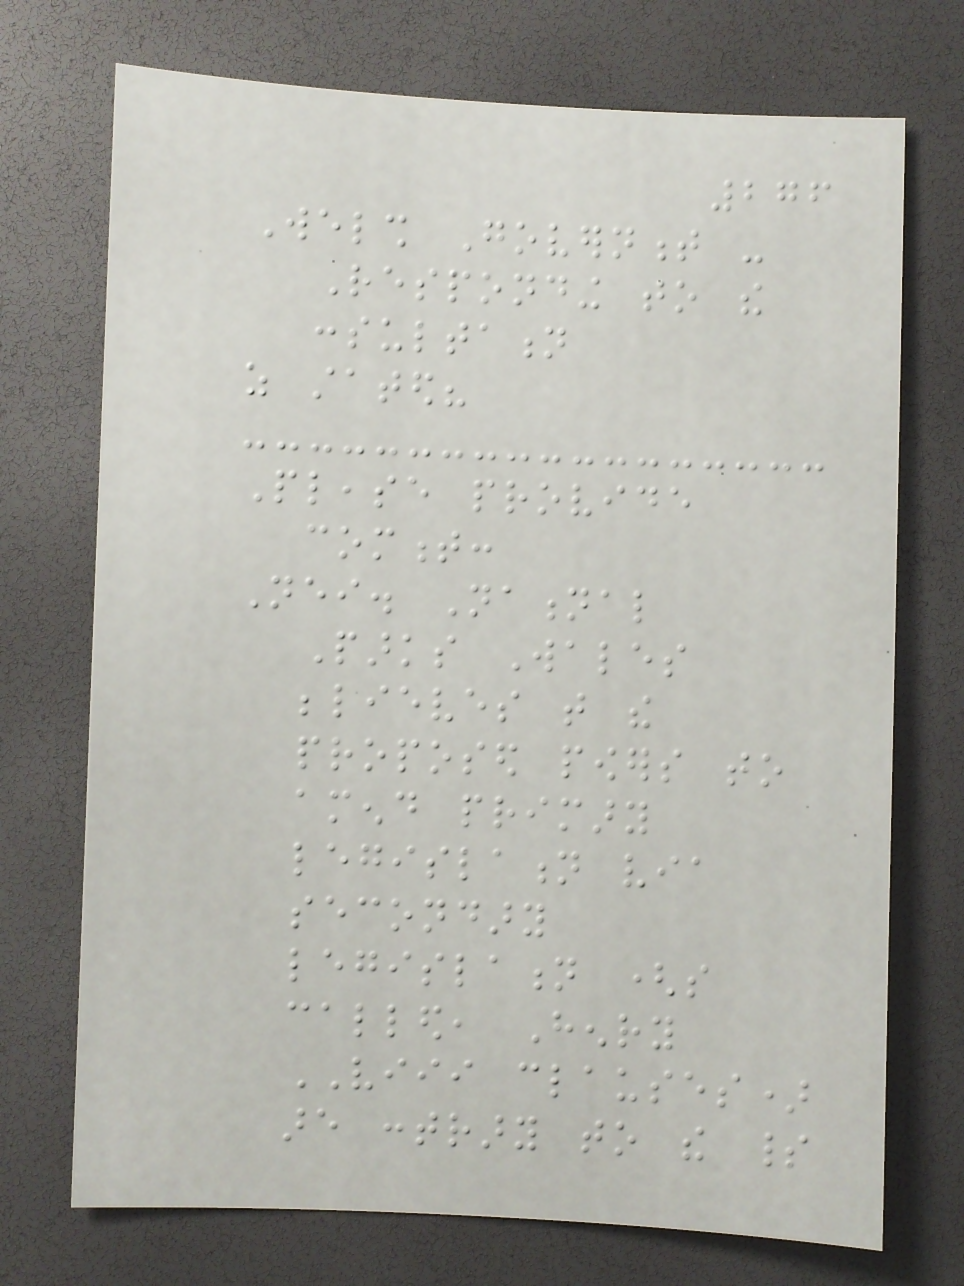276
Welsh Government -
Responding to the
consultation
as stated?
Please provide
comment:
Neither. National
Parks Wales
believes that the
proposed powers to
amend primary
legislation via
secondary
legislation (so
called, Henry
VIII clauses)
are contrary to the spirit
